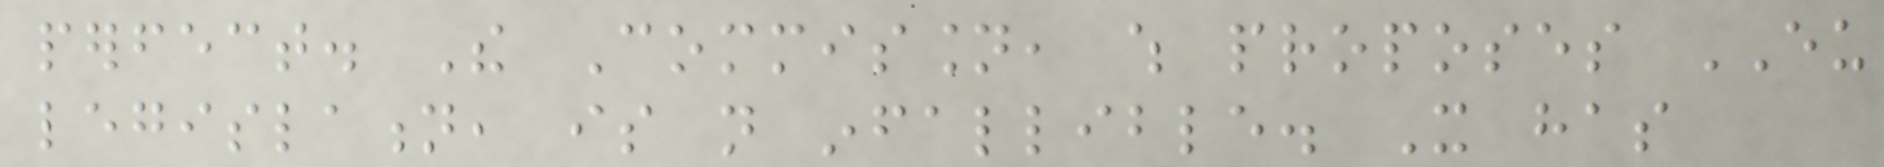perfect. The Commission, which proposes EU
legislation, is not infallible. It has
